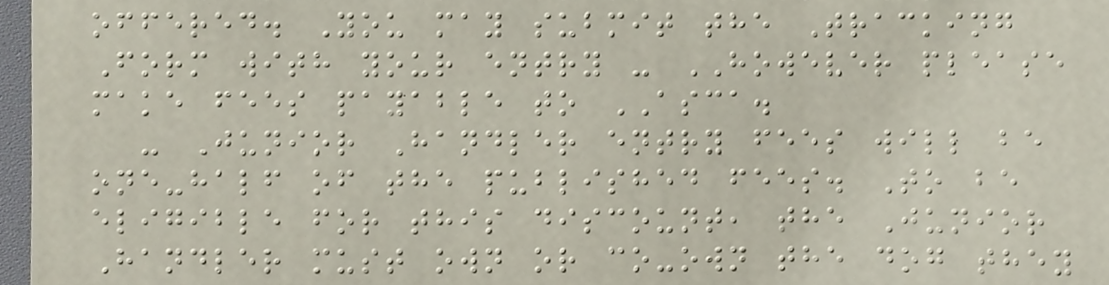offered. You may submit the Tracking
Form with your entry - HOWEVER please
make fees payable to ASCA.
- Junior Handler entry fees will be
one-half of the published fees. To be
eligible for this discount, the Junior
Handler must own or co-own the dog they
